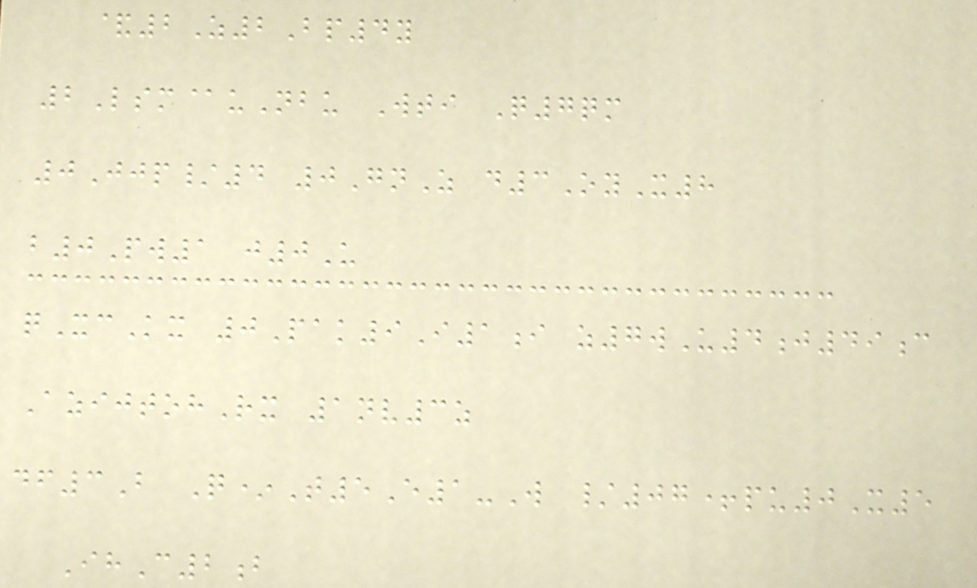&2Z2Bp4y
2Lsm@uNbu Wti Q7qm
0Jjp/4 0GnZ d3OyX8
b0Pw1 j0U
qXcKx 0Pak9I1i z7wU4j49c
AzijtohRx 1nv3z
df3B Q*T5E1-W /07+pu0X5
IhC2b
